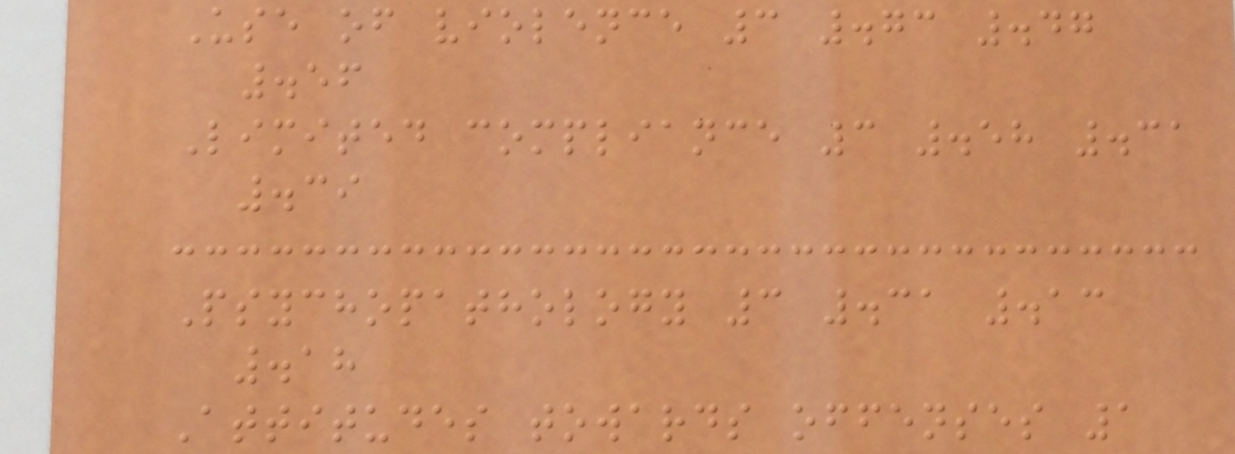Use of violence 3 .73 .47
.56
Limited compliance 3 .58 .31
.39
Psychopathology 3 .31 .13
.18
Attitudes towards offenses 1
